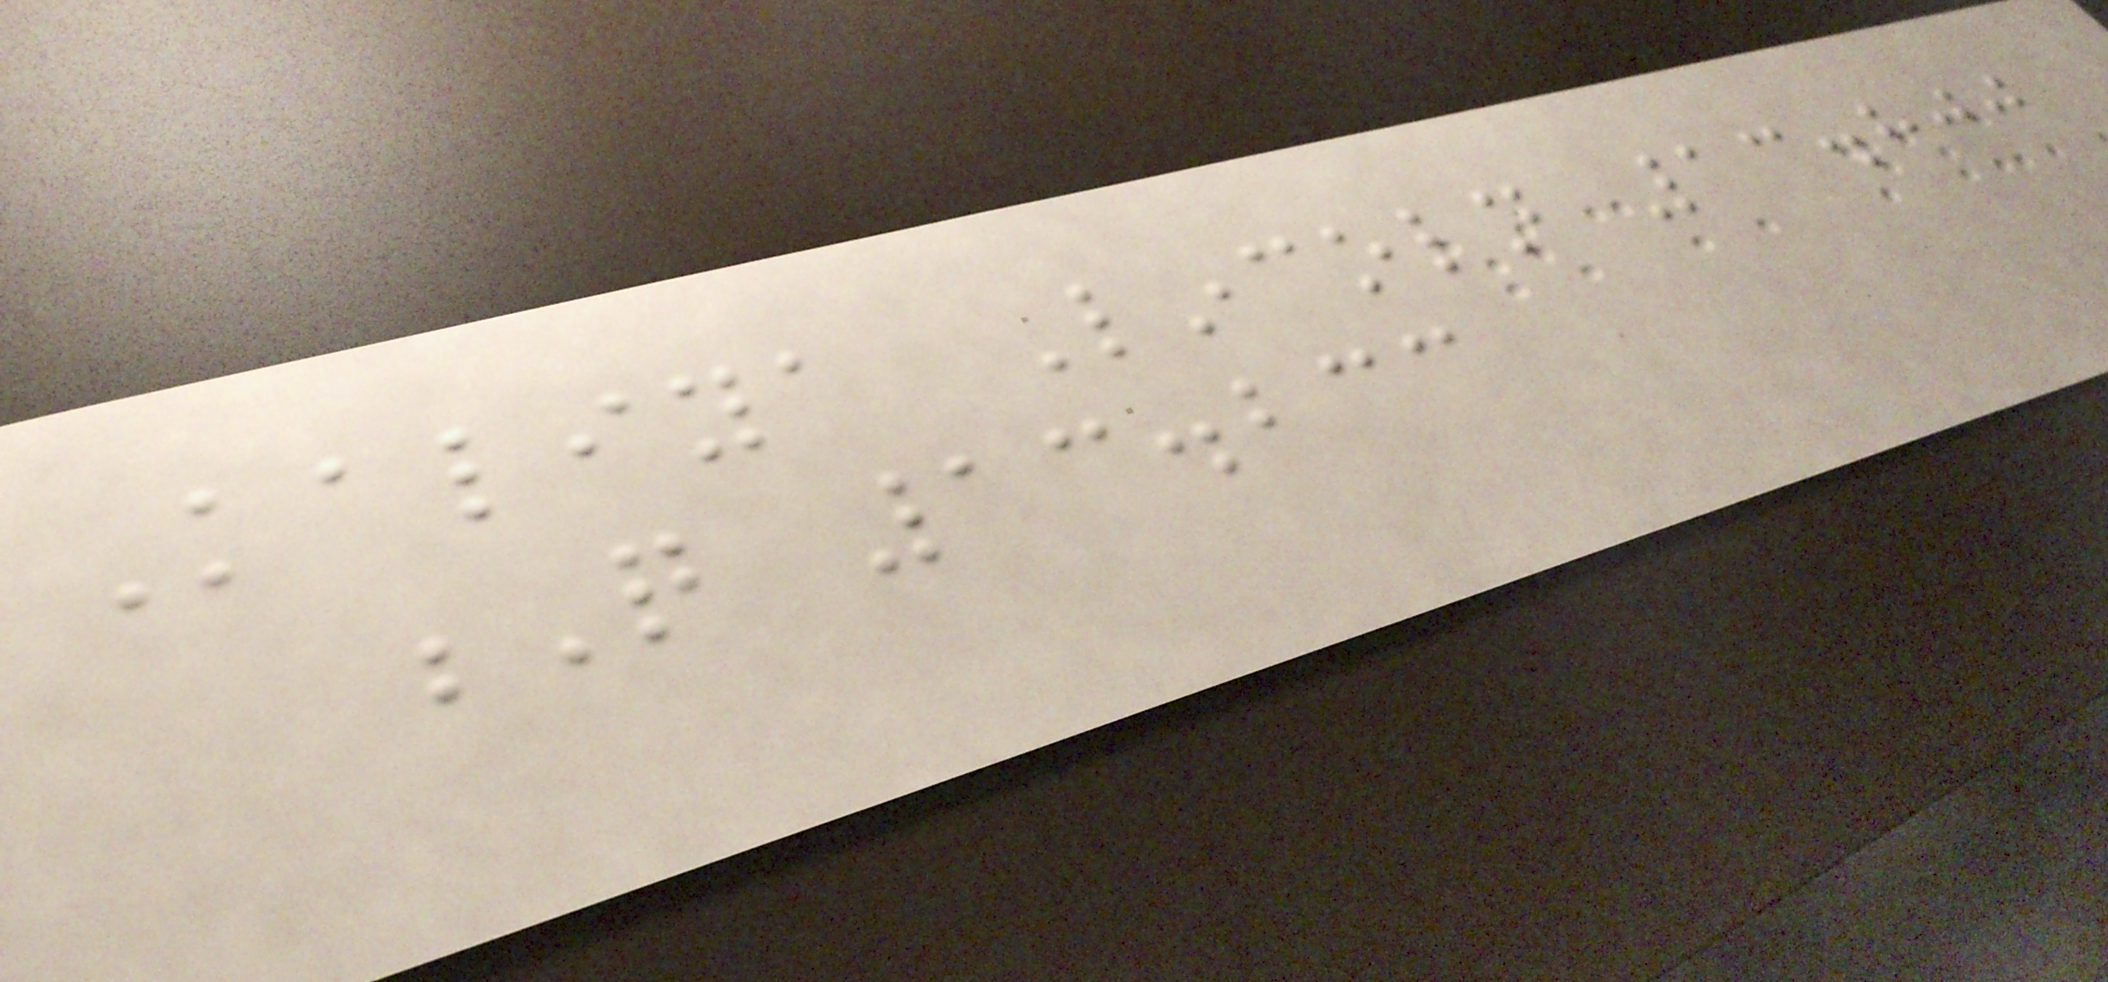Kaliya Lincoln 13.800
Q 13.233
